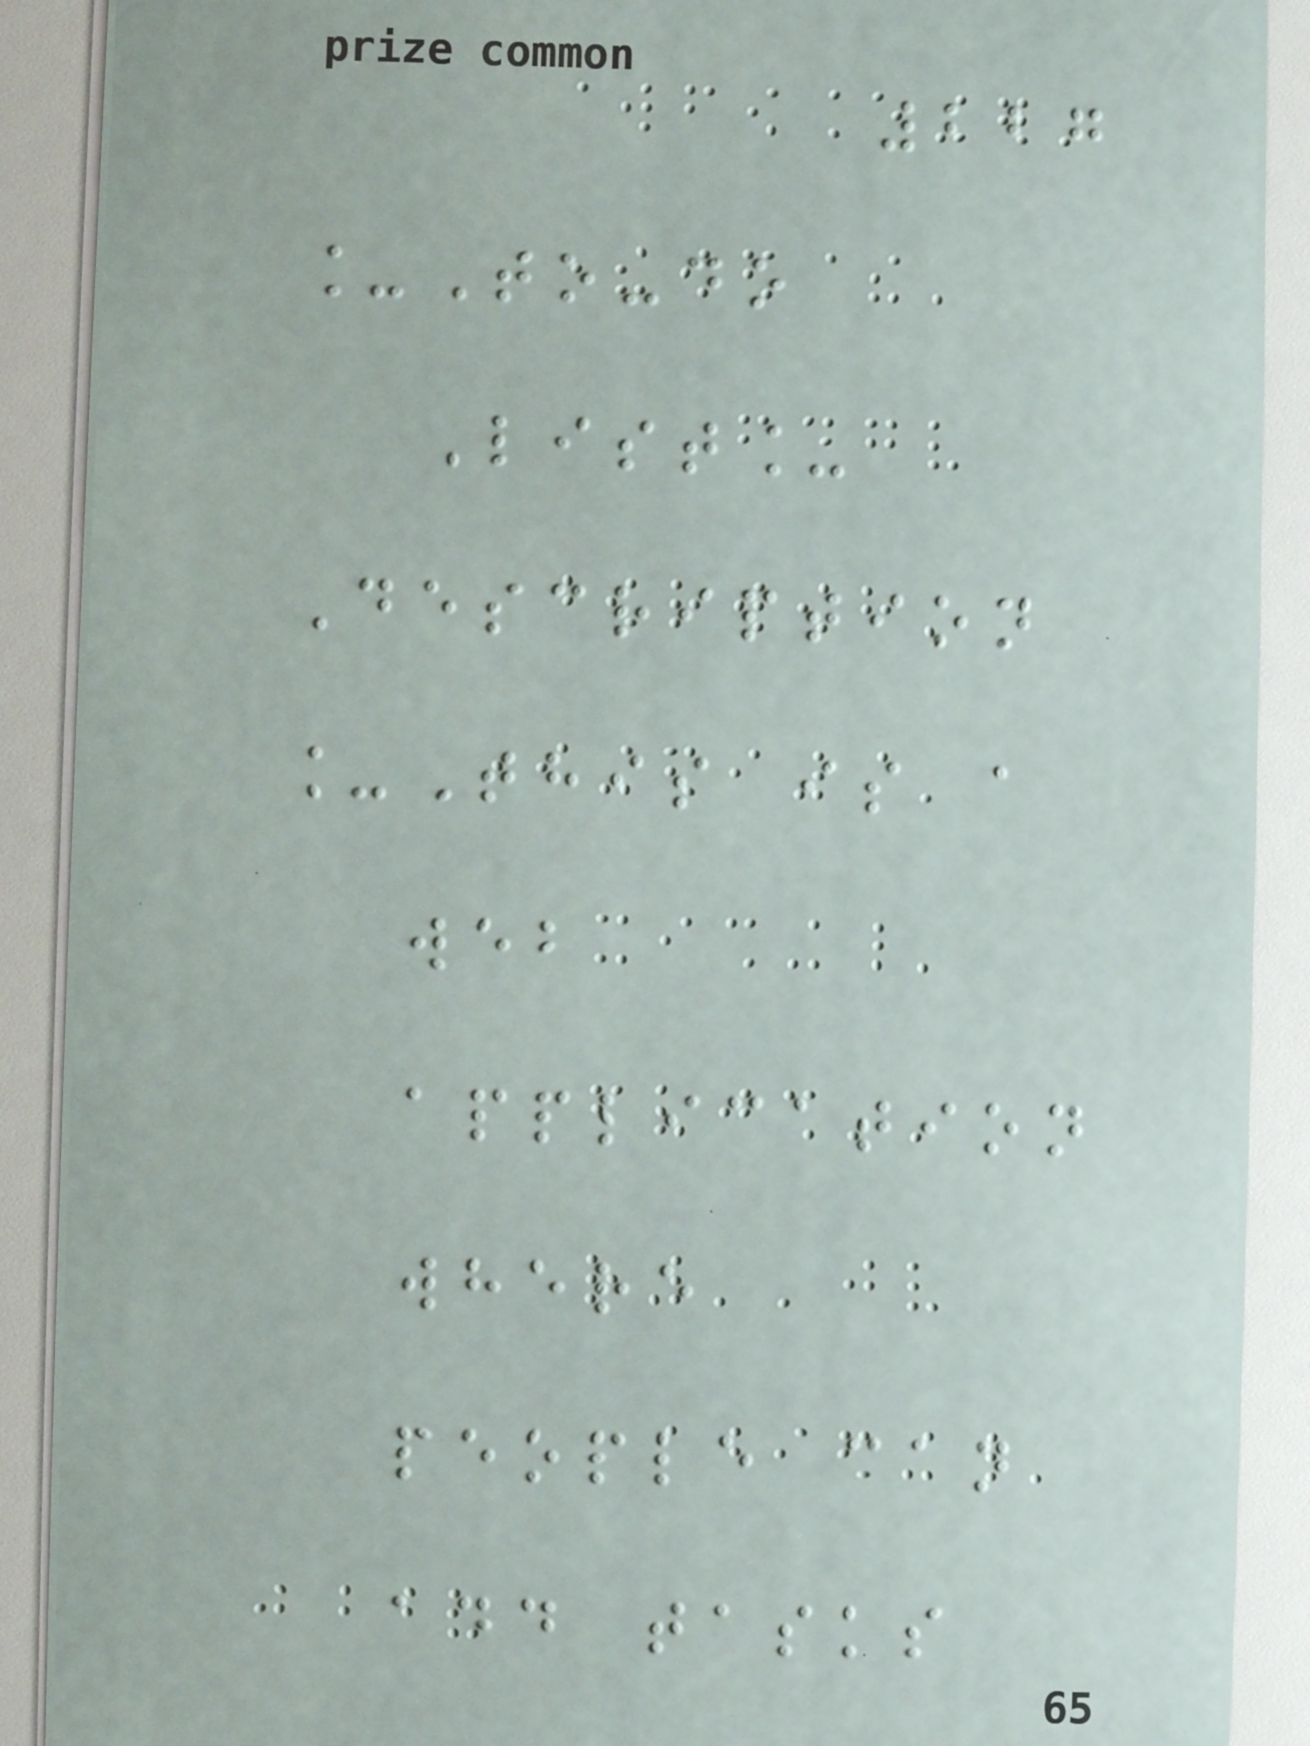227
_To-do
List_
Description
_This is a
web
application
where
people can
add tasks
